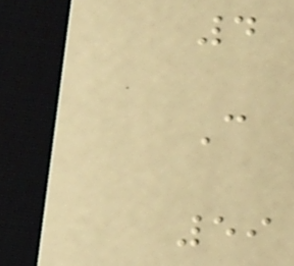4
C
59
